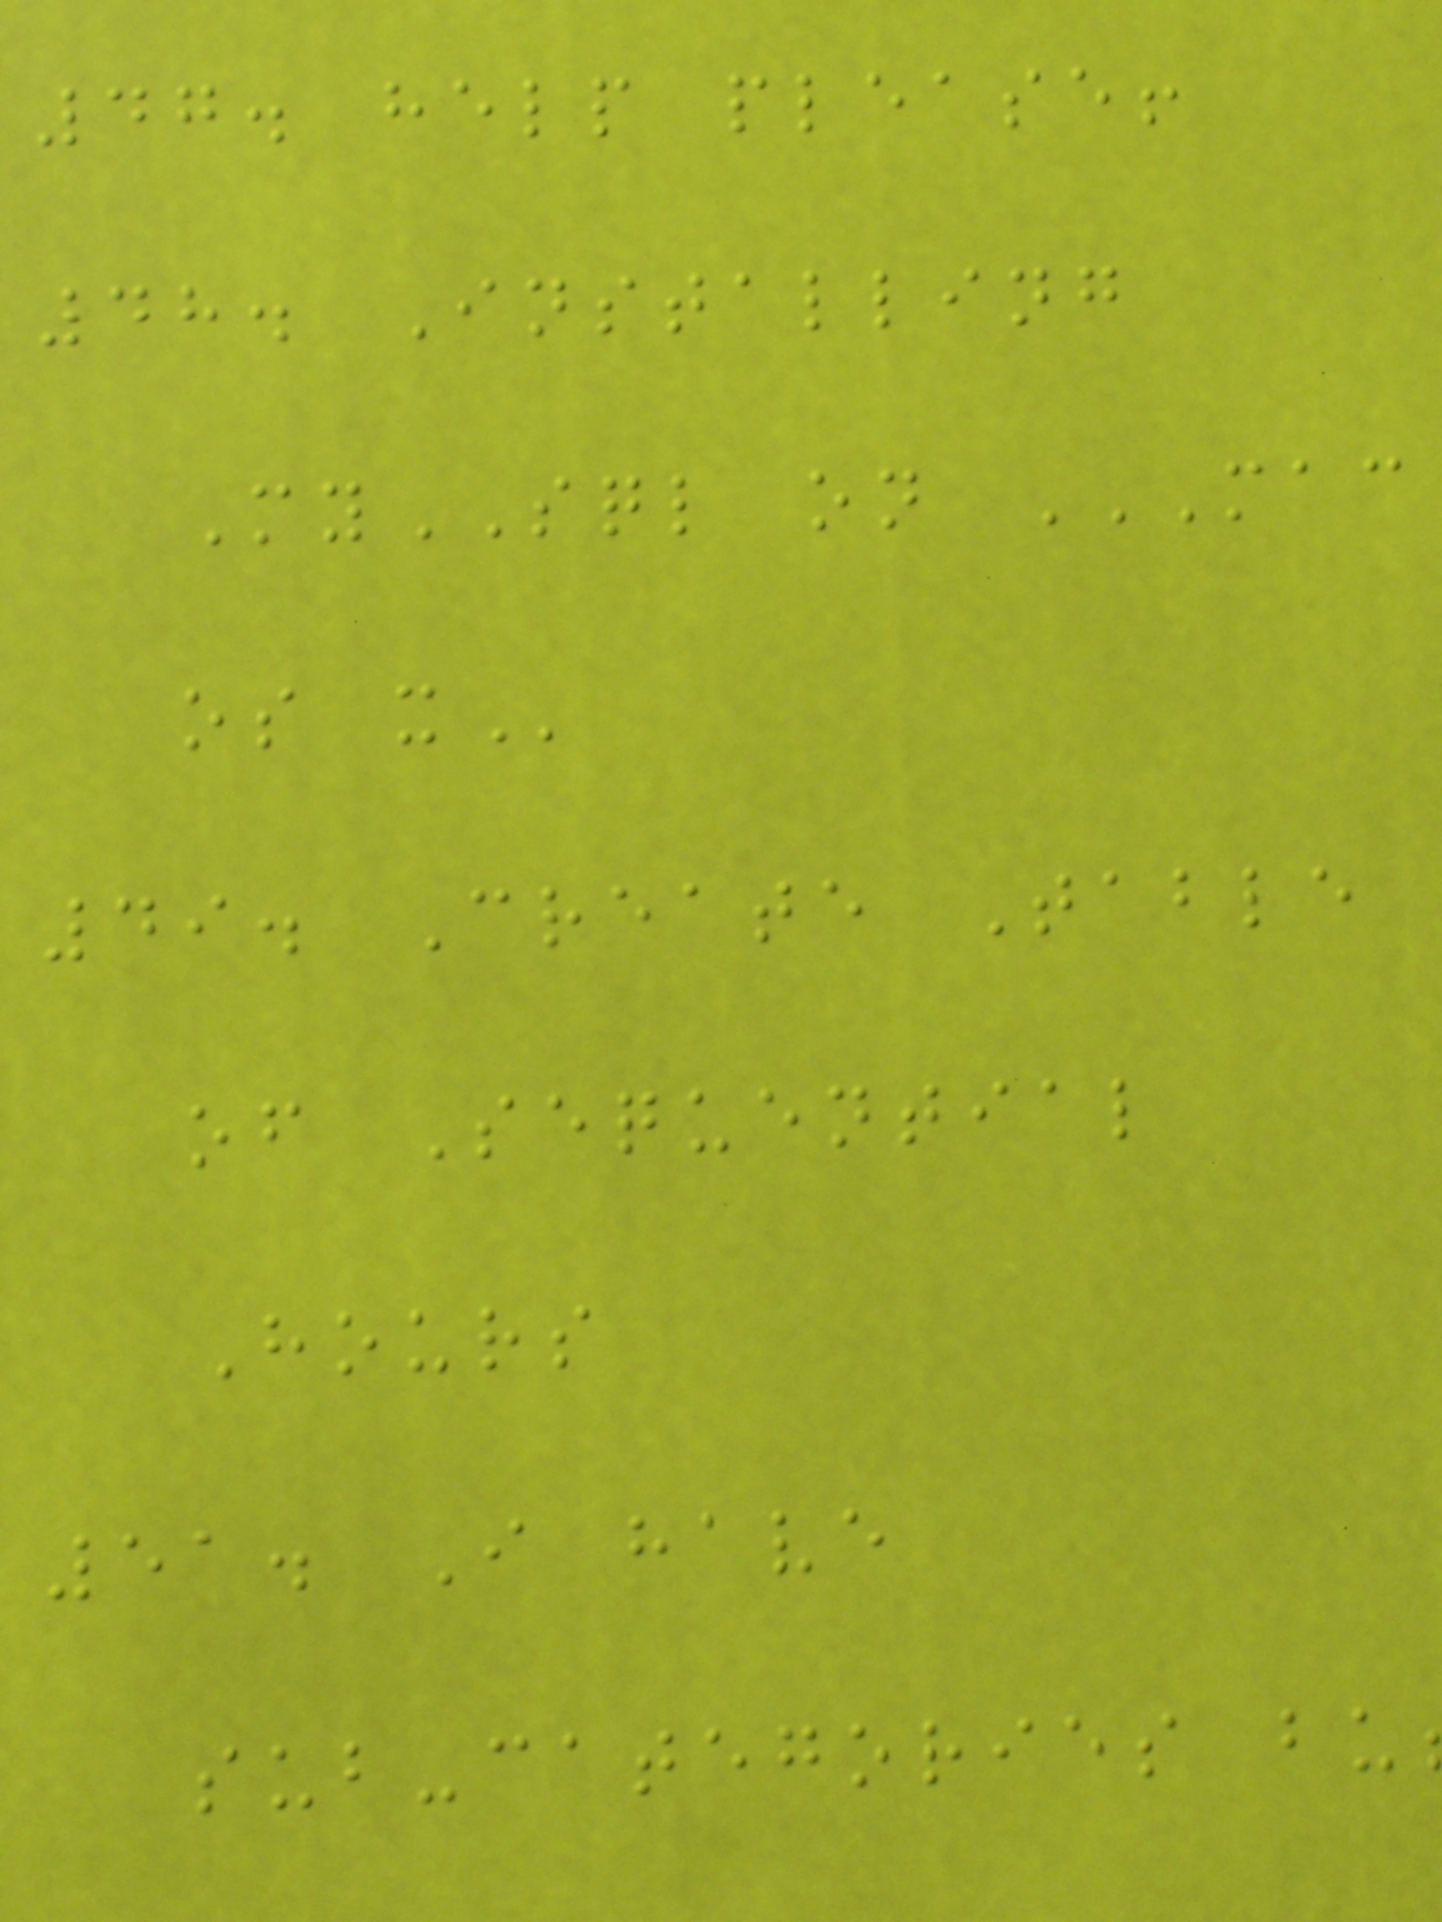47. help please!
48. Installing
MySQL on MAC
49. Create Table
of Sequential
Hours
51. I have
sub-categories bu
